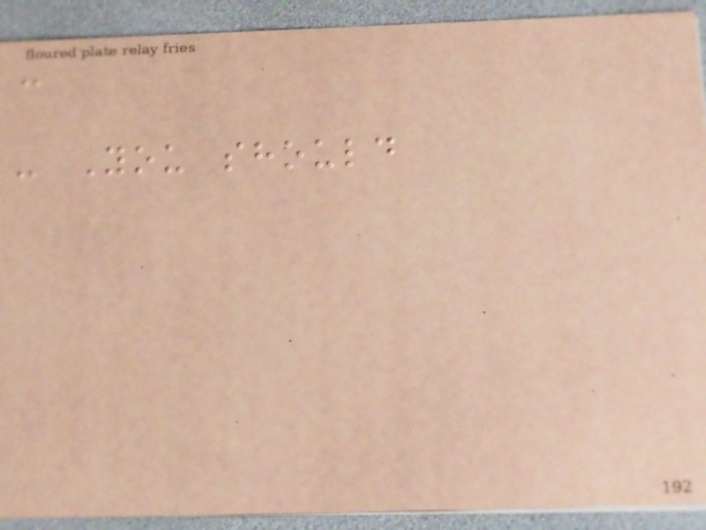-
- You should
